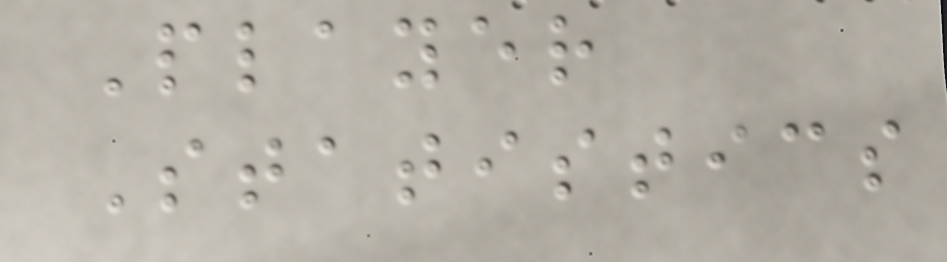Player
Statistics
